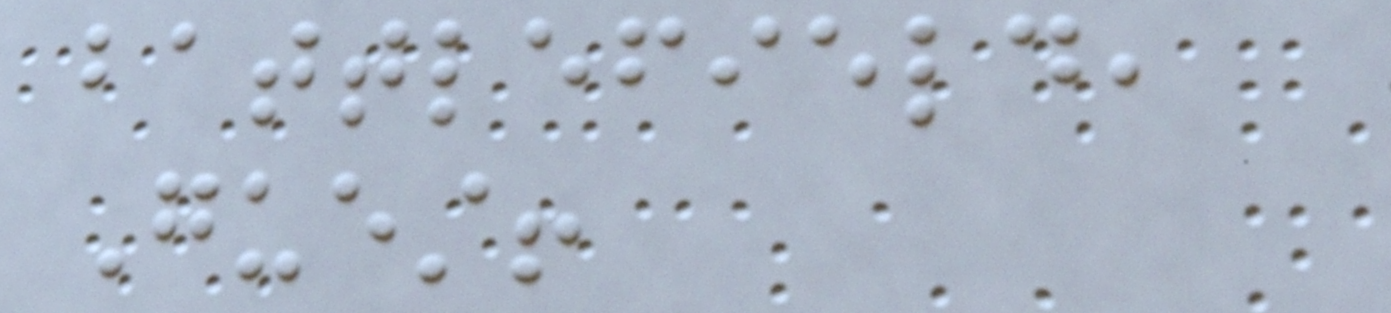battlefield,
Guest!
